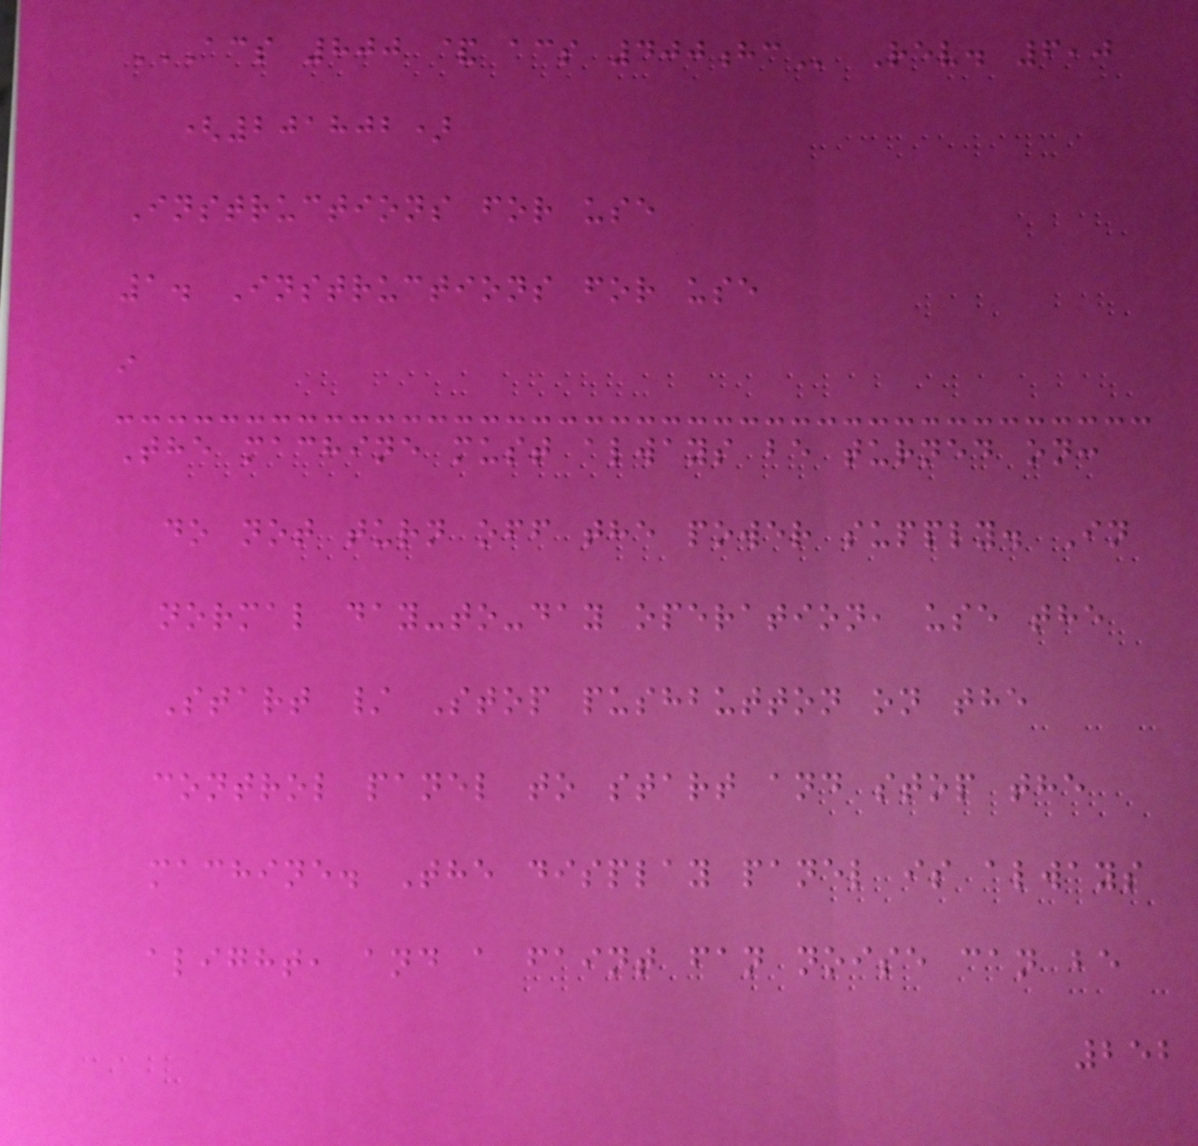ACS 800 & ACS 400HC Rev. 6,0
(201802)
Instructions for use
1. Instructions for use
i
The machine must always be turned on:
do not turn off the power supply. In
normal day-to-day operation, use the
Start / Stop pushbutton on the
control panel to start and stop the
machine. The display panel is always
alight, and a faint fan noise can be
252
